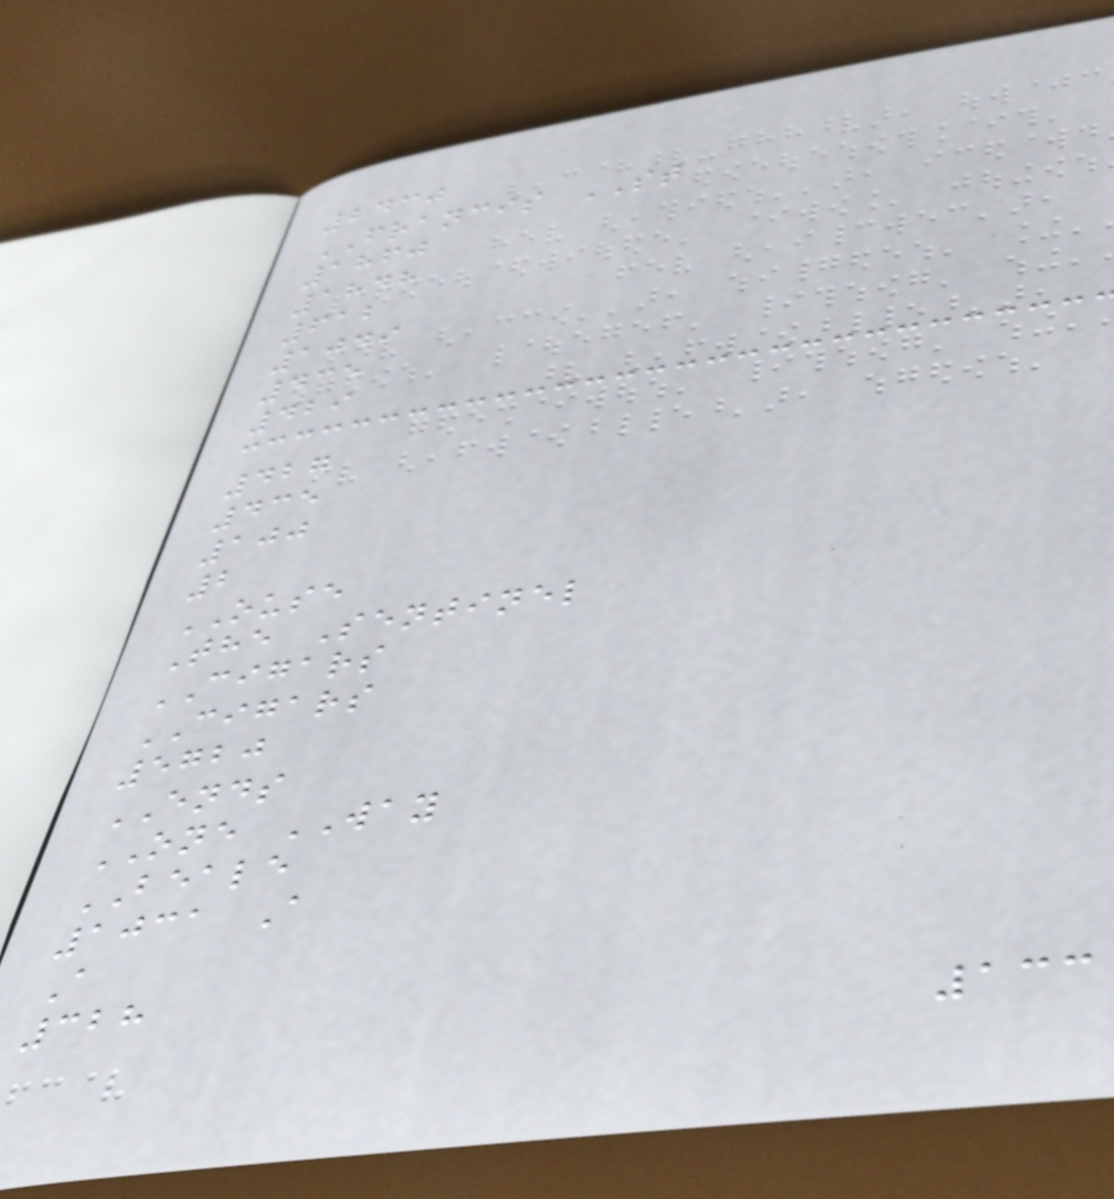2430
FRANCIS ST
1860
1848
612
1049
435
429
427
435
100
2
OUSE
The Sentinel
CIGARS
CIGARS
5720
ENDS
ONE WAY
BEALE
1031 A
A
328
133
